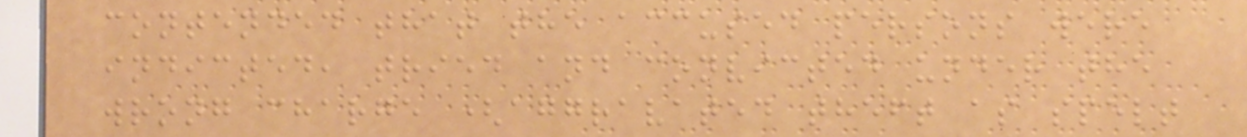contended that the accused persons were
indicted, tried and convicted under the
wrong charge (aggravated theft as spelt
